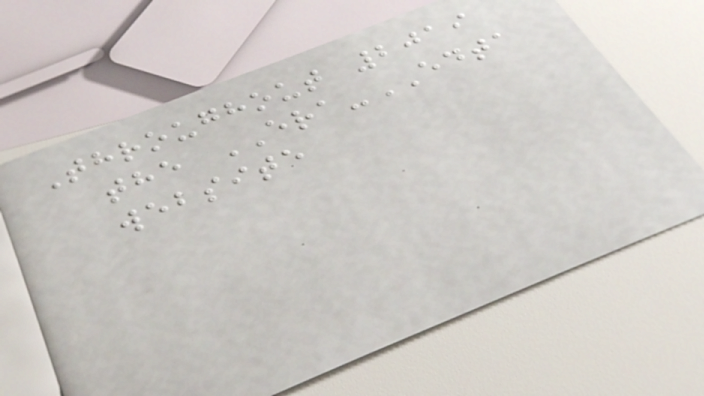Throughout 2019
the ERA-EDTA
website
